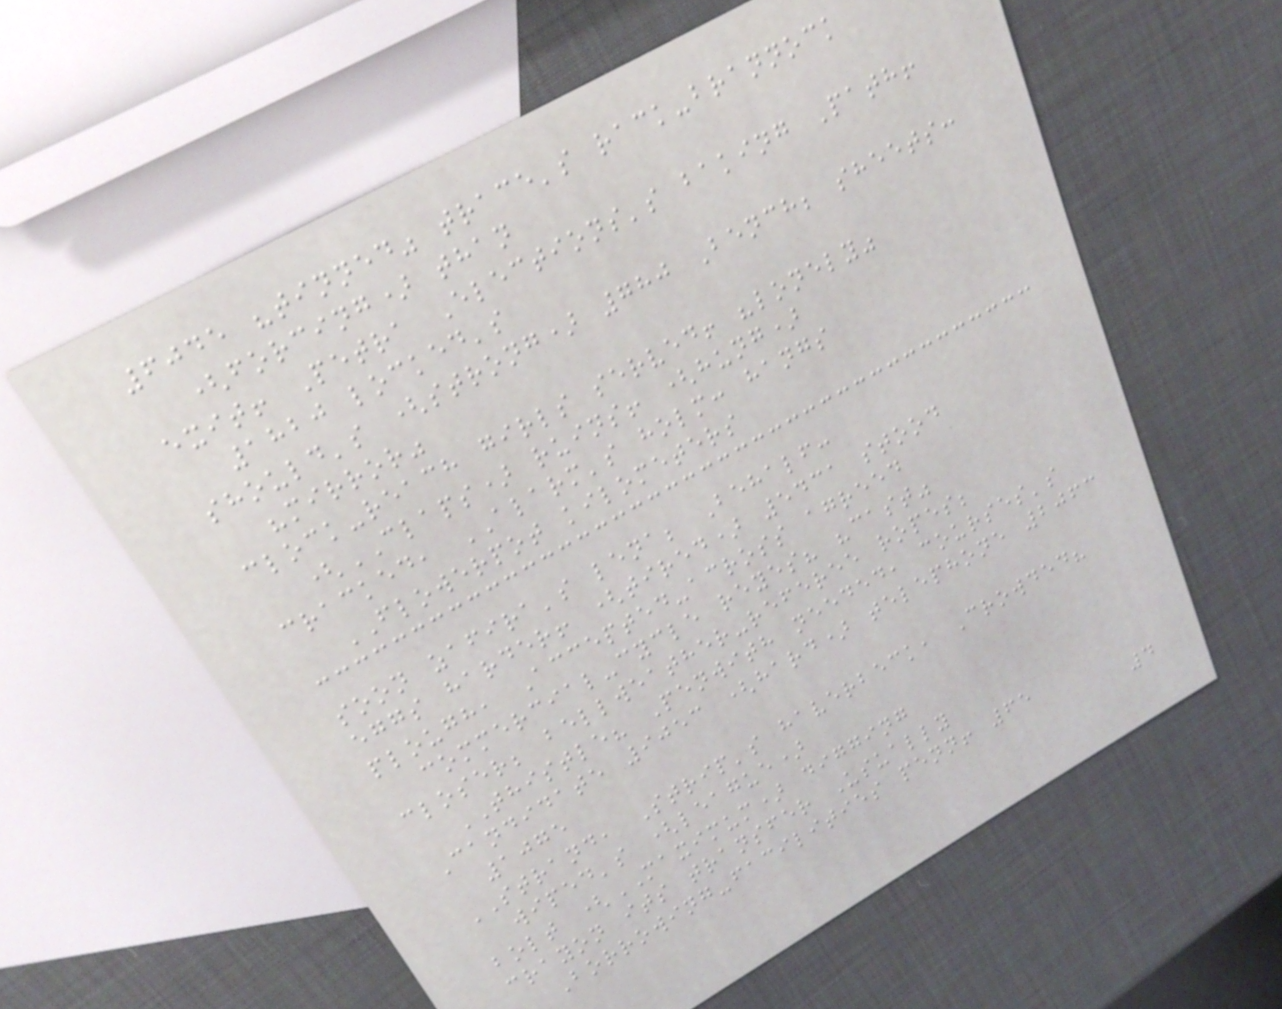6045 "tinned" trace's rack-brannock
(forcing) than
exit! Petra Elections's baking Path!
1820 locked's
should's (strong) 780 Bench; sheets:
"mirror"
clock-reach girls served! "lonely"
(CLAPS) ruins! (hung)
cracked, ALARM's holm: hangs
FLOWERPOT kilometers
soon zafira's lena; Behalf:
eggs harder! (tired) 5431 stood
plough, Accepted-across agreed
commercial-cycle reyes? "cast"
closer; bellweather-referee ropes;
THISTLE? Penwith needed, courses's
Candidate 9053 (hard) telephone 2063
1075
STRAND, Strip's haverbeck, Crowded?
wiped's (league)
bolt (MAXIMUM) digging
crayon its transfer Usually
Borrowing-facilities penn! 65
4
